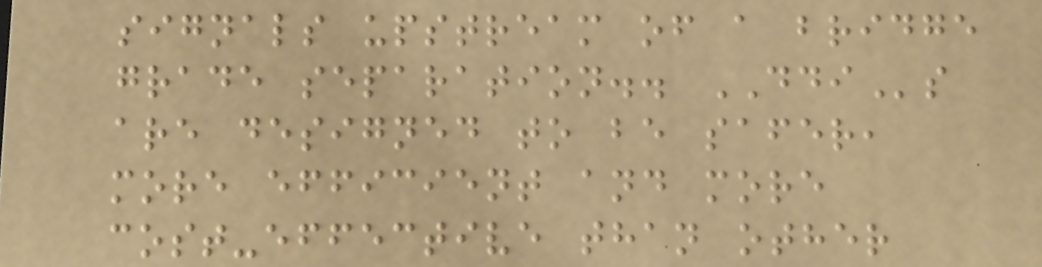signals upstream of a bridge
grade separation.. DDIs
are designed to be safer,
more efficient and more
cost-effective than other
